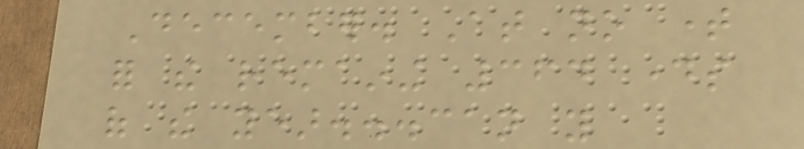December. At no time
for the remaining 364 days
of the year...can you
